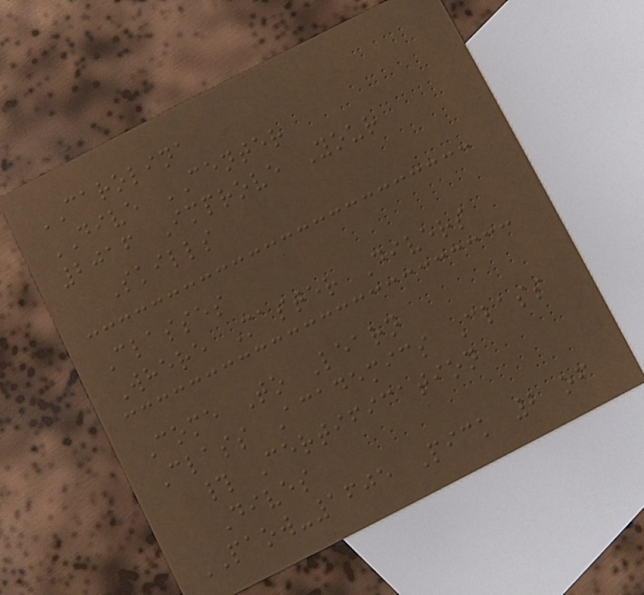CAROLINA
DIVE CENTER
2016 Improve Your
Skills
Classes
Where Master Divers
Come To Learn
Class Academics Class
# Certification
Dives
PAOW-1605 Pick 2 of
